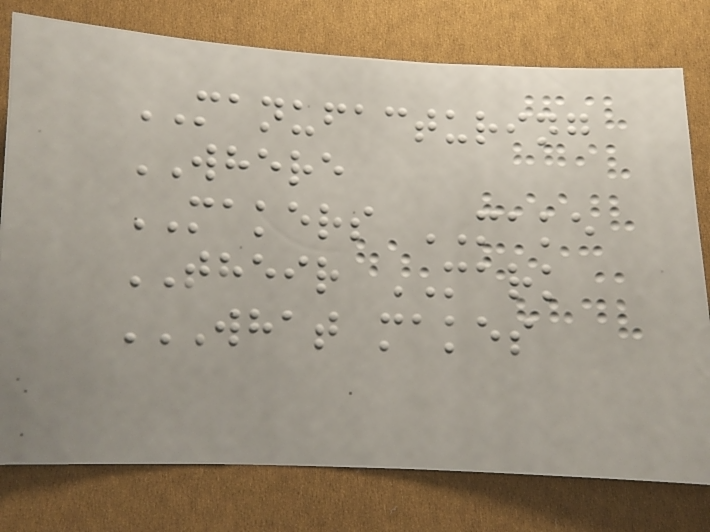MANUFACTURING
WHERE
MAKERS MAKE
THEIR MARK
WHAT MAKES
